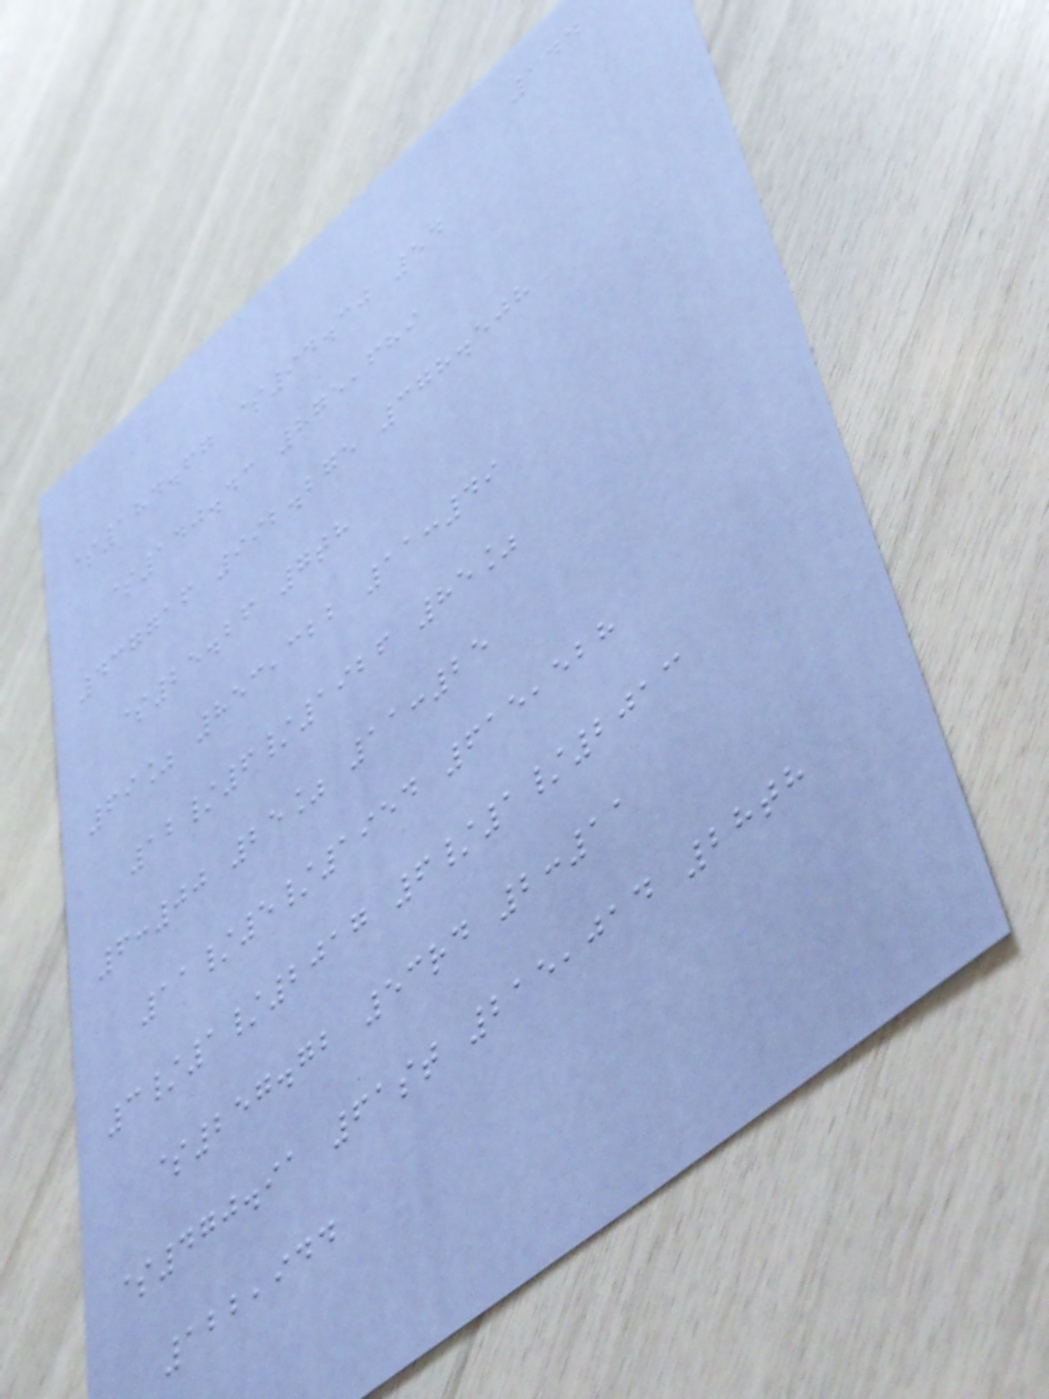144
$184.67 $94.30 54
$140.43 875,689
437716 992.275 378.508
$25.26 7th
69% 853,322 11:49
12/6/1926 85%
6:00 25% 11:25
11/5/1954 615,528
3/1/2017 6/1/2013
$257.72 53rd 2:11
$470.91 61st 215,014 28th
122,944
